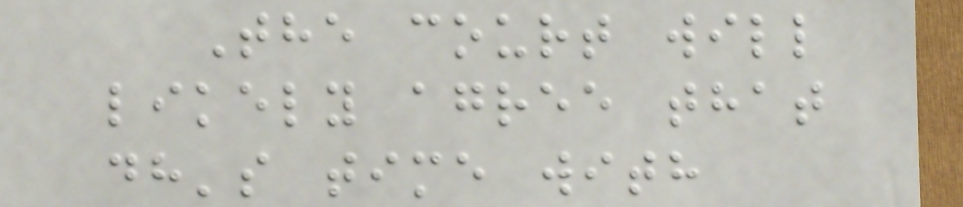The court will
likely agree that
dh's time with
